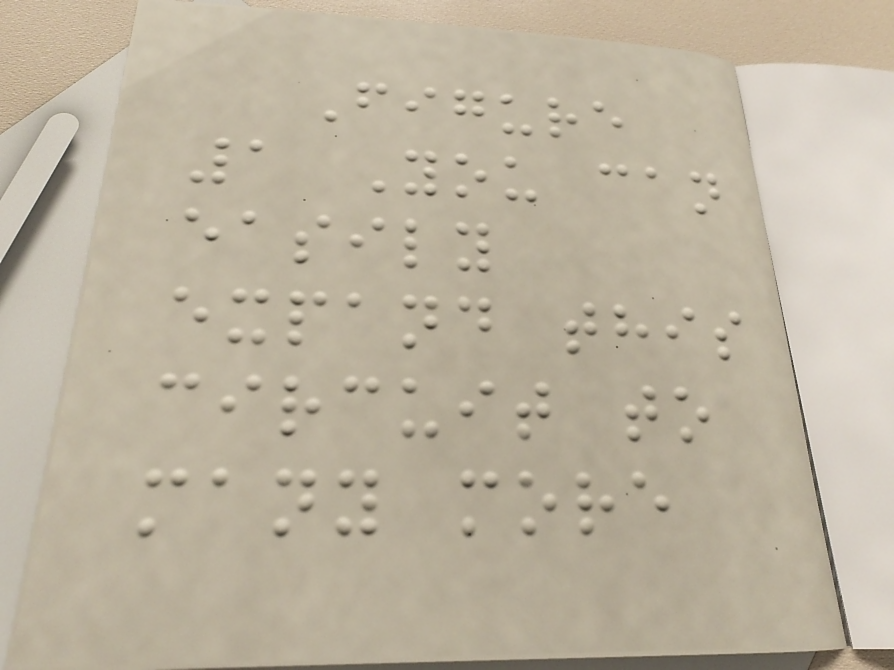Figure
1 You can
easily
expand this
circuit to
many more
